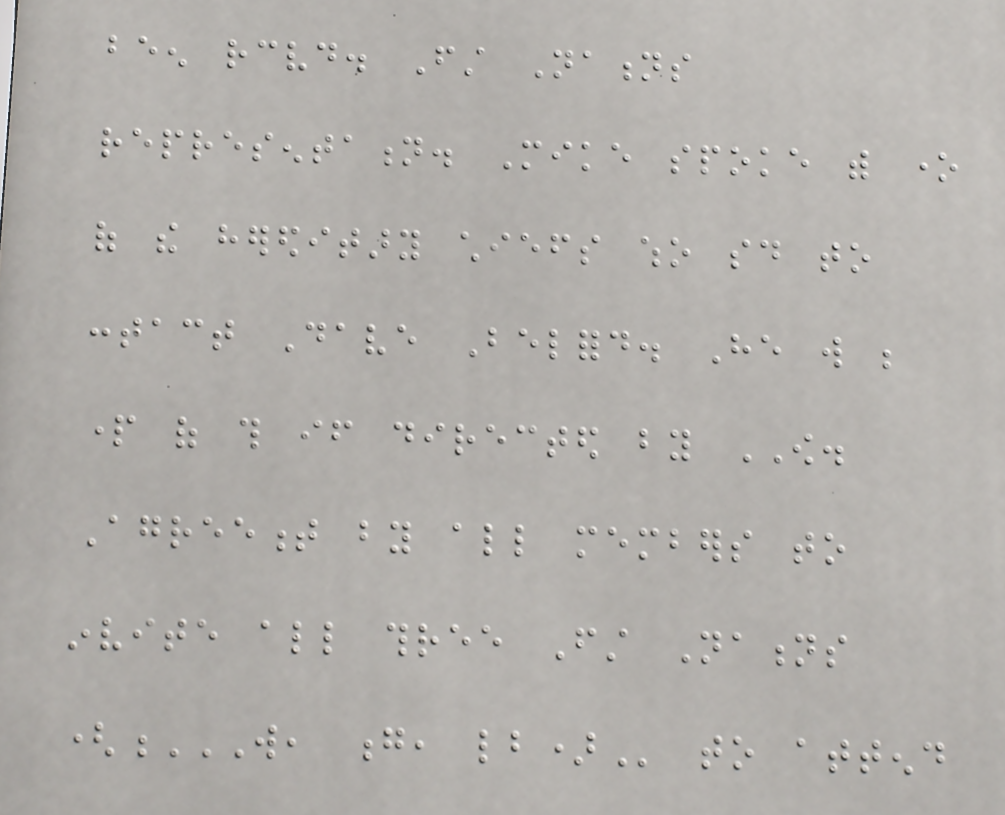been received. First Nations
representation. Mike spoke with one
of the hereditary chiefs who said to
contact Dave Belford. He will be
part of this if directed by OW.
Agreement by all members to
invite all three First Nations
(W, G, LB) to attend
